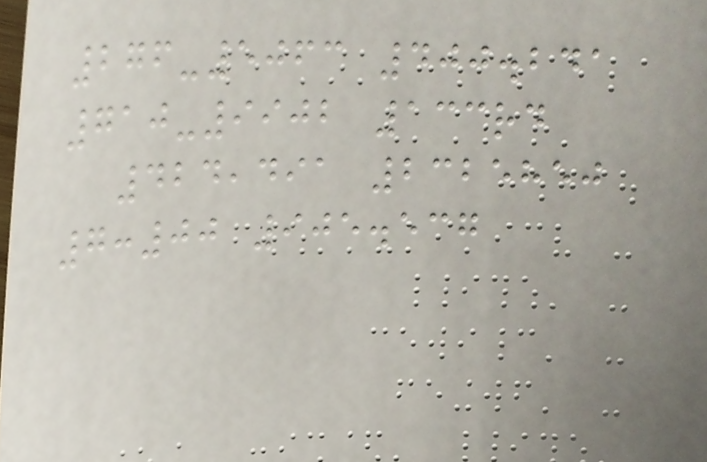276-5063 400.241
710-9902 133rd
424,491 2325850
7:00 905.537
